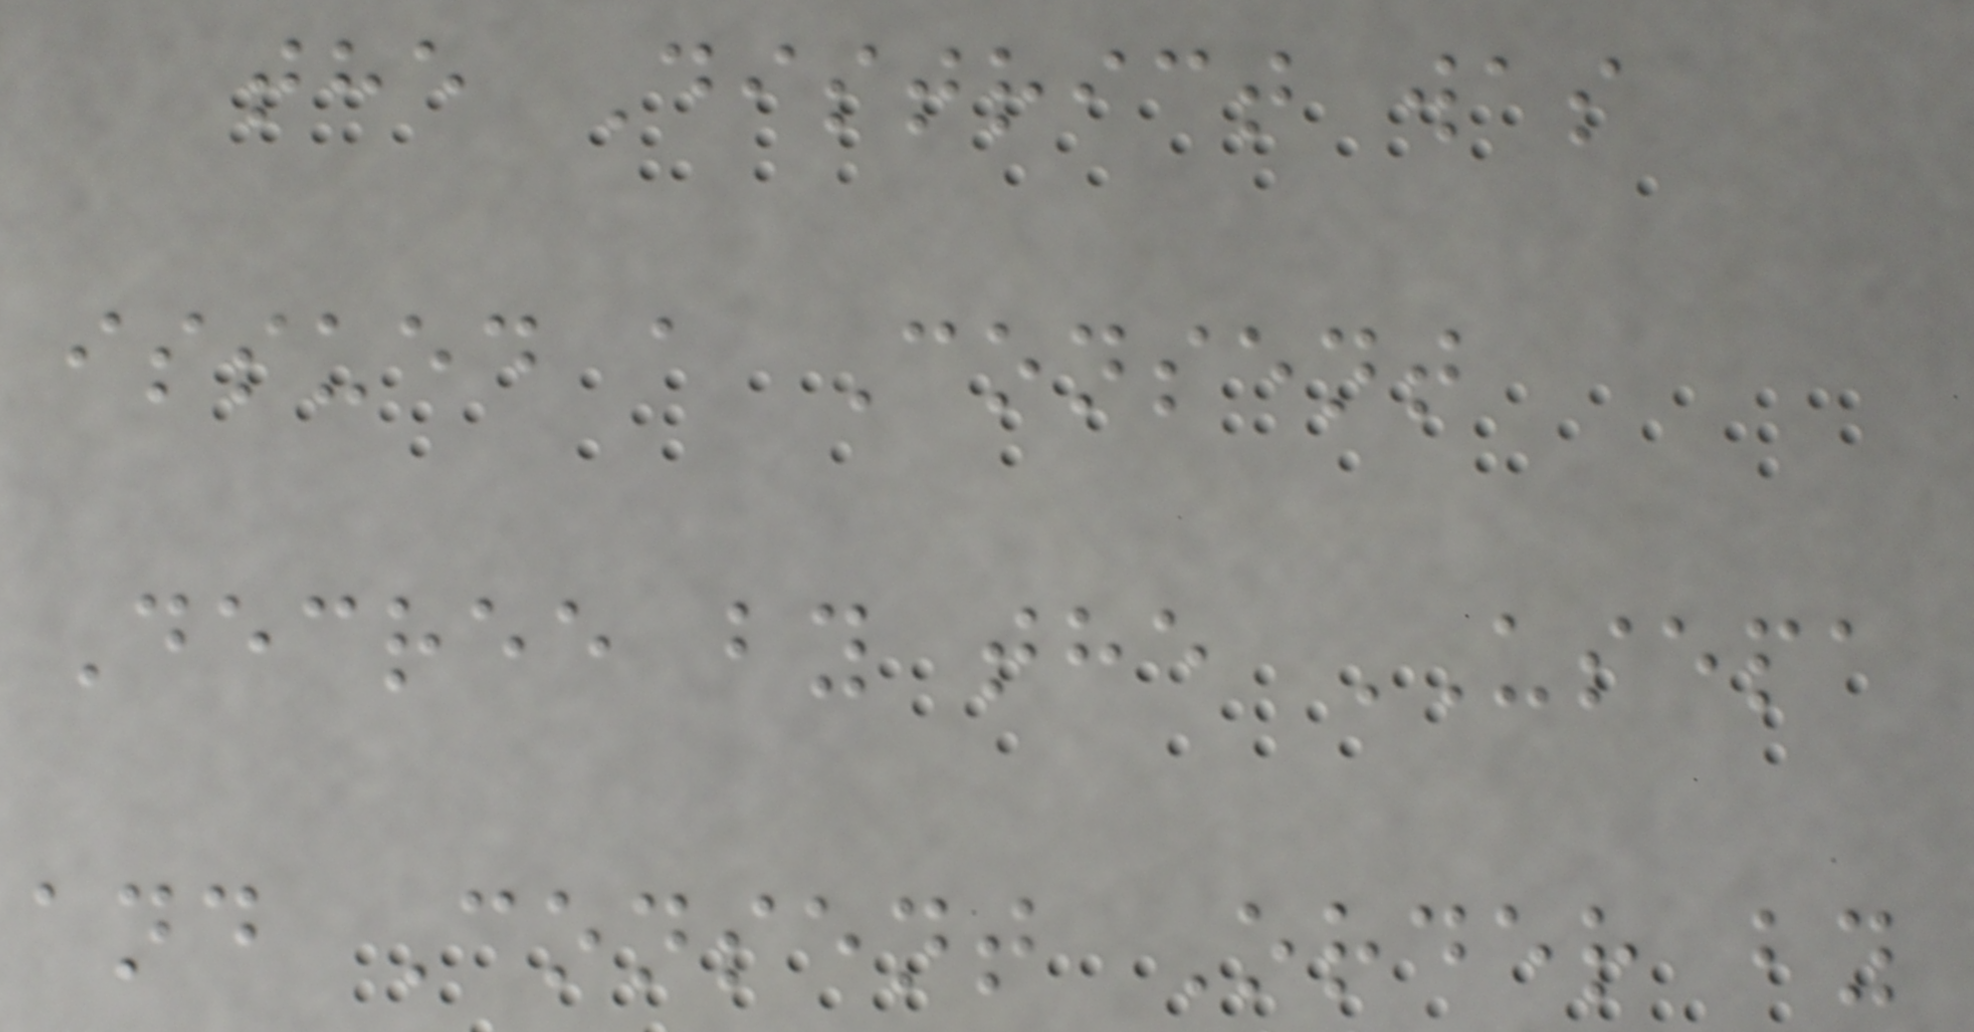the District was
issued a Consent
Decree by the USEPA
and Consent Order by
